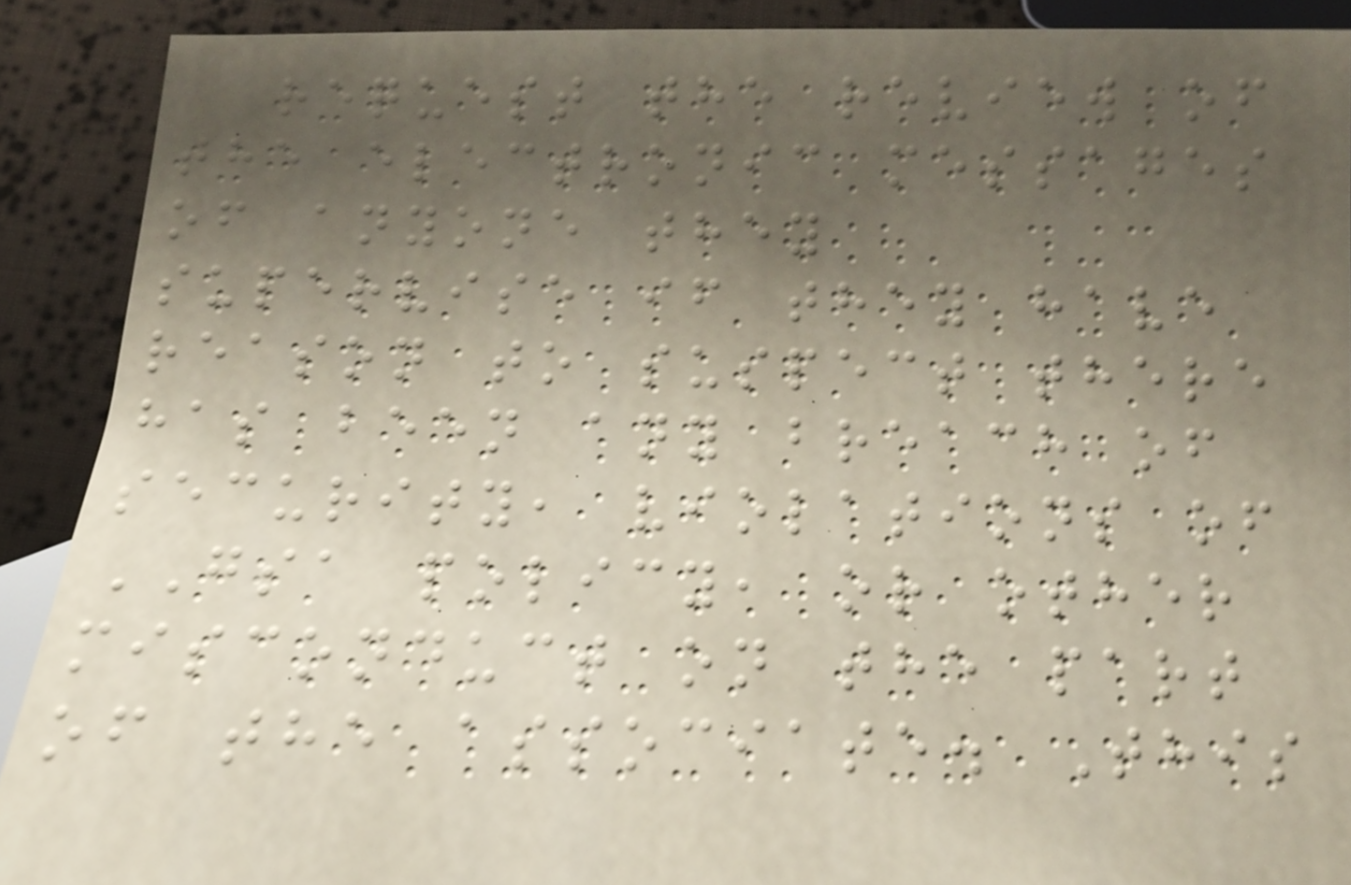request the review of
the electronic messages
of anyone they
supervise if they have
reason to suspect there
has been any breach of
security, violations of
GSA policy, or other
misconduct on the part
of the associate. This
